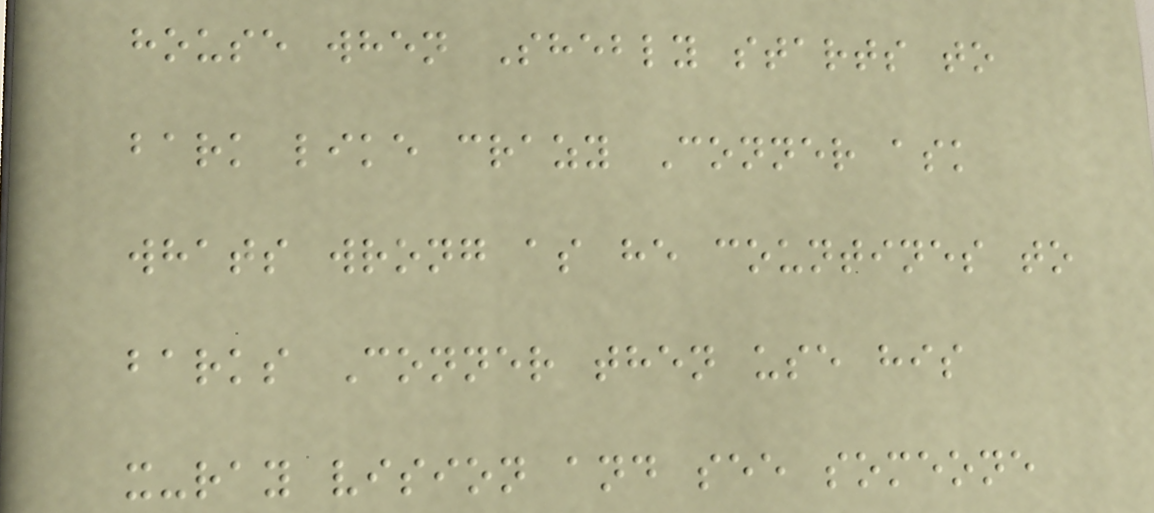house when Shebly starts to
bark like crazy Conner ask
whats wrong as he countines to
barks Conner then use his
x-ray vision and see someone
